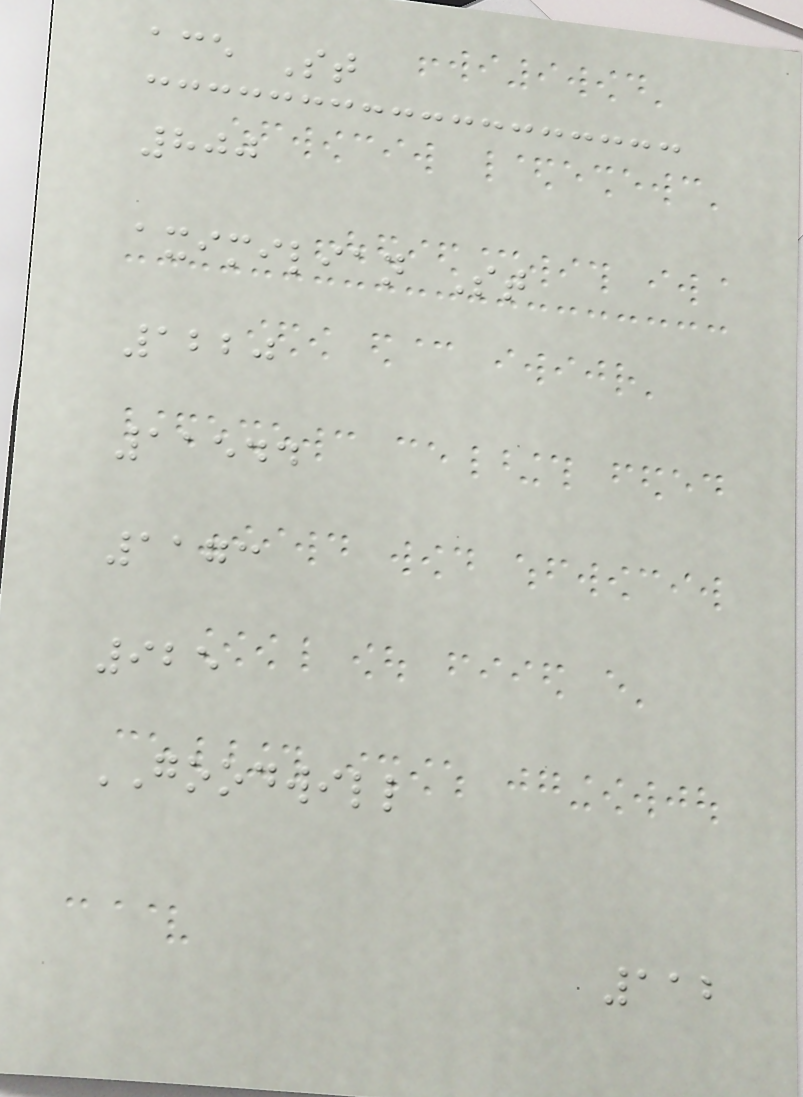ace St
800
aximilian St
1220
11544
1173
925
GOODWILL
112
